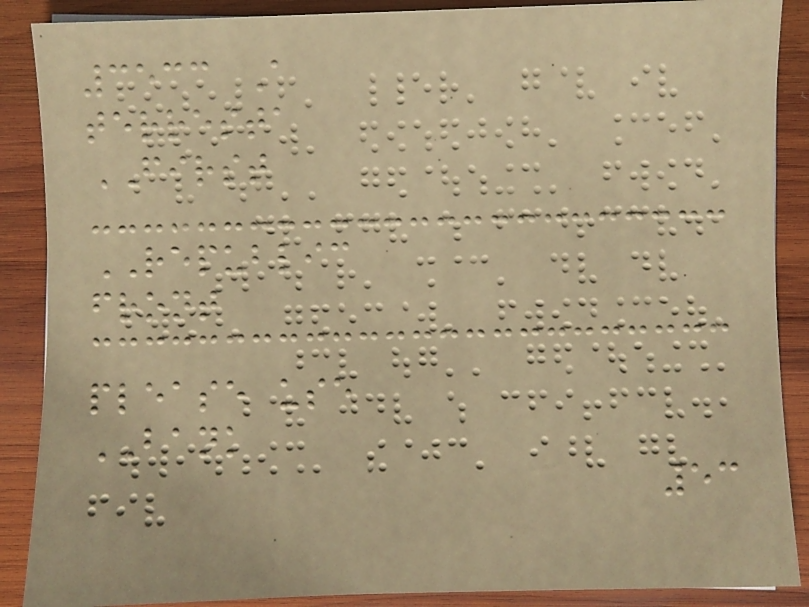3533 A
terresta
FIRST
REPUBLIC
front
please use
BANK
53
